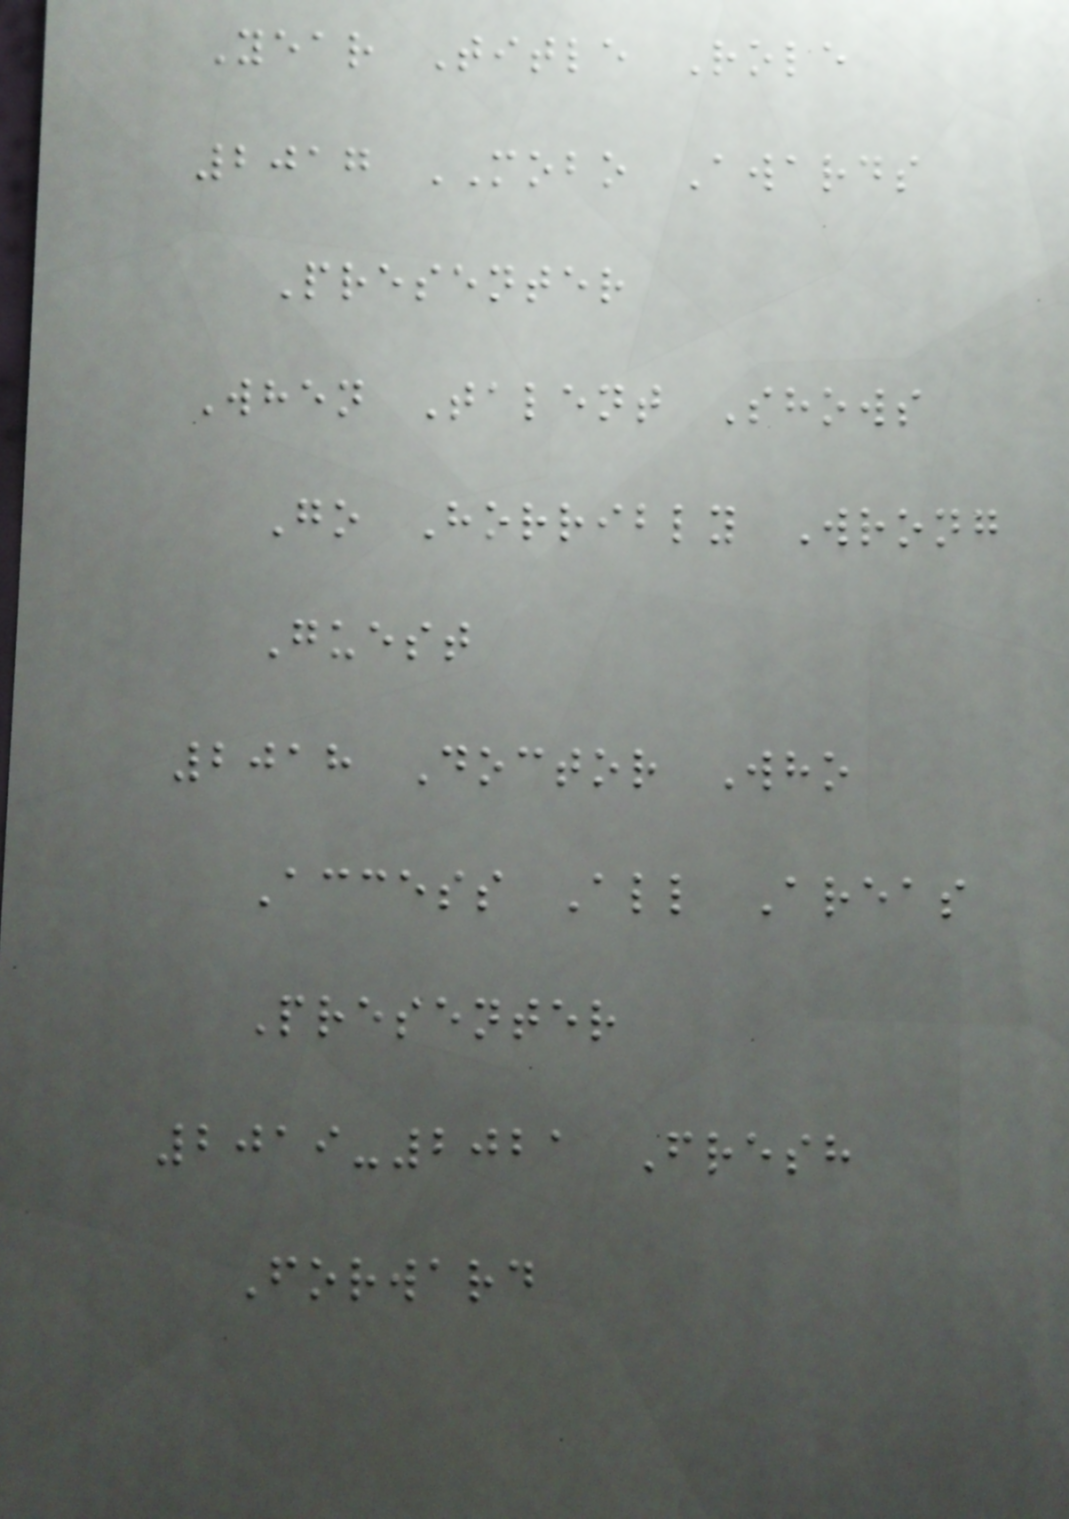Year Title Role
2017 MOBO Awards
Presenter
When Talent Shows
Go Horribly Wrong
Guest
2018 Doctor Who
Access All Areas
Presenter
2019-2021 Fresh
Forward
